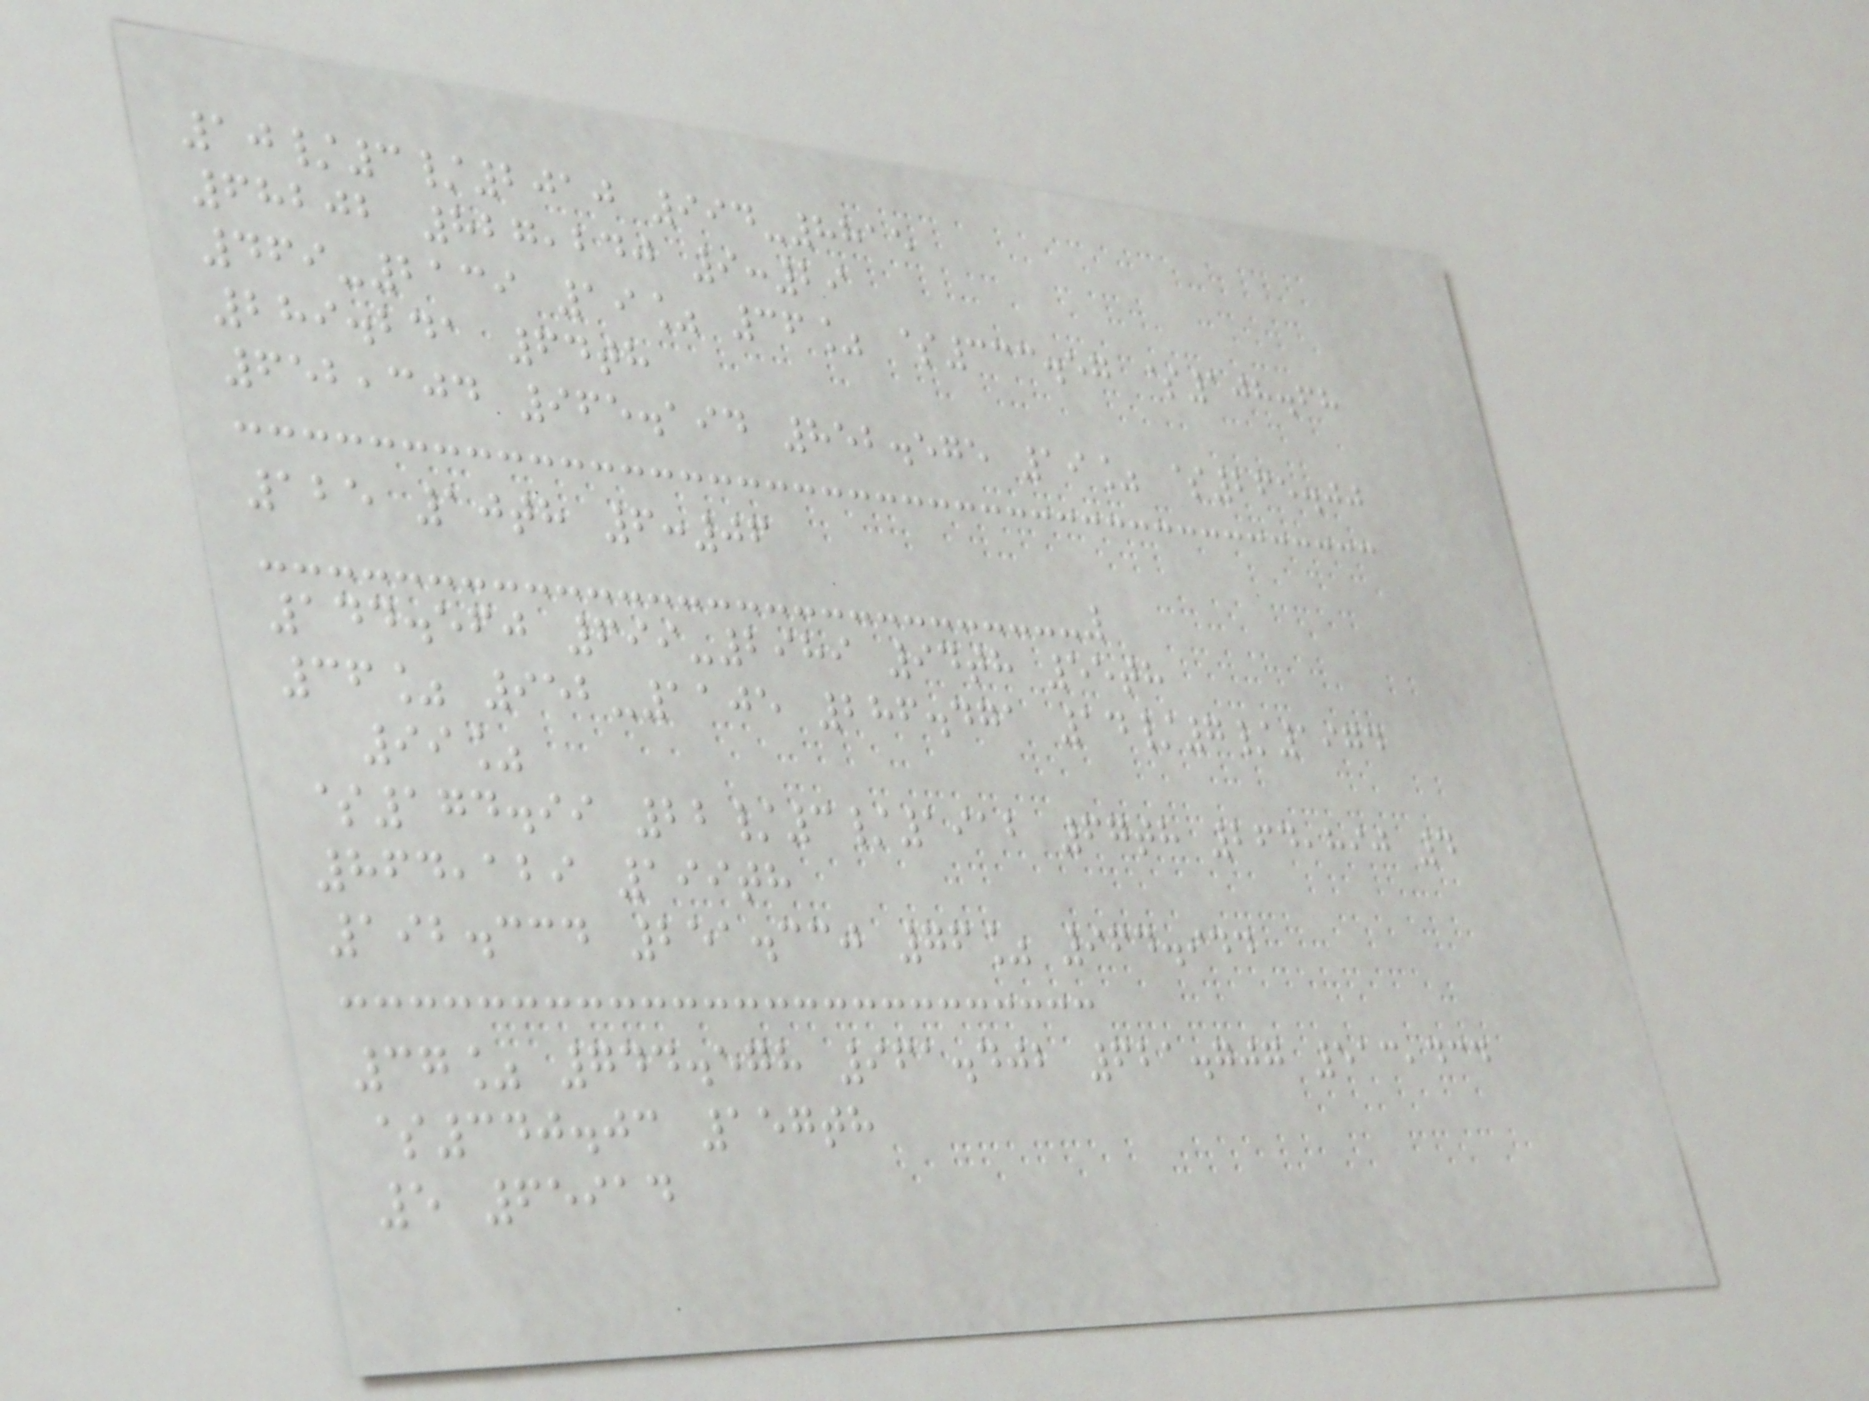10/3/2010 994-8815
68202 827,240 9:29
469-2139 19% 36% $333.57 $108.68
289.241 64th
652,304 965.194 852.575 19% $265.00
125 10th 6:06
144.560 699-2989 94th 55th
36% 952-1105 286.471 14/7/1974
99%
$174.99 22/3/1912 67th 264,890 4
864,129 199th
192.334 251.330 76% 964.944
37% 744.578 961.402 621.707 513,434
$340.03 157th
5 65914
